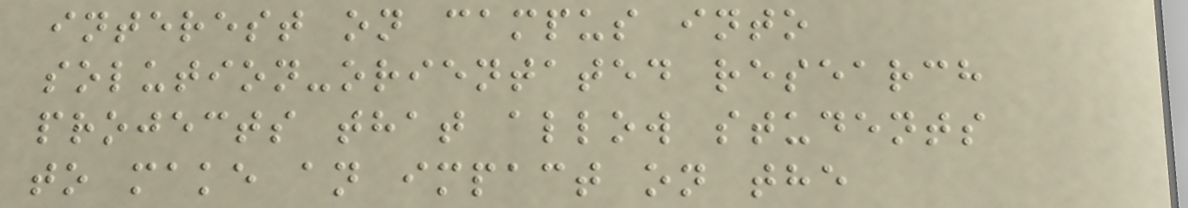interest on campus into
solution-orientated research
projects that allow students
to make an impact on the
